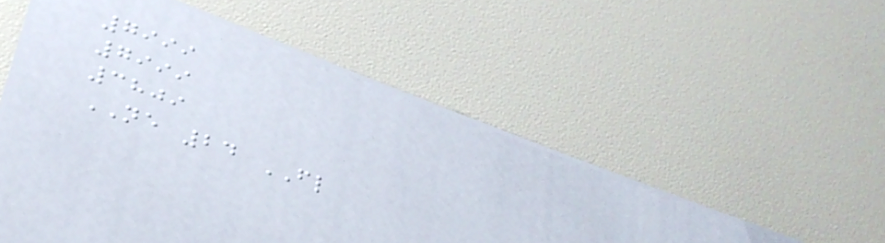7999
7999
3809
NE 24 FL
